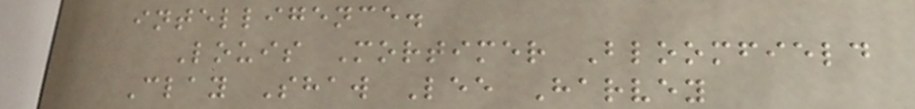intelligence.
Louis Mortimer Bloomfield
Clay Shaw Lee Harvey
